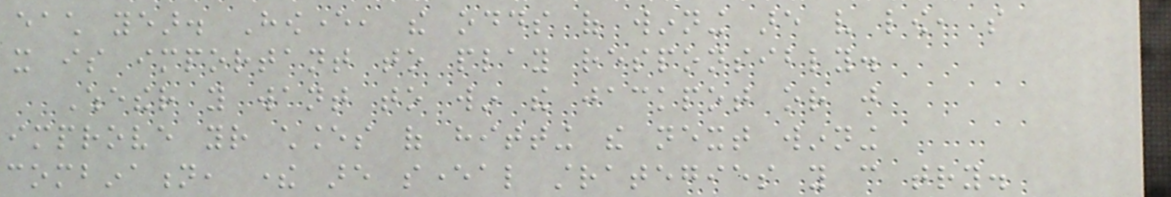each year. However, the odds of winning are very low, so
it is important to play responsibly.
Whether you want to win the jackpot or just
improve your chances of hitting the next winning
combination, there are several strategies you can try.
